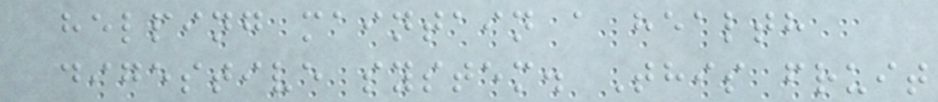helping maintain a health
digestive system. This fruit
